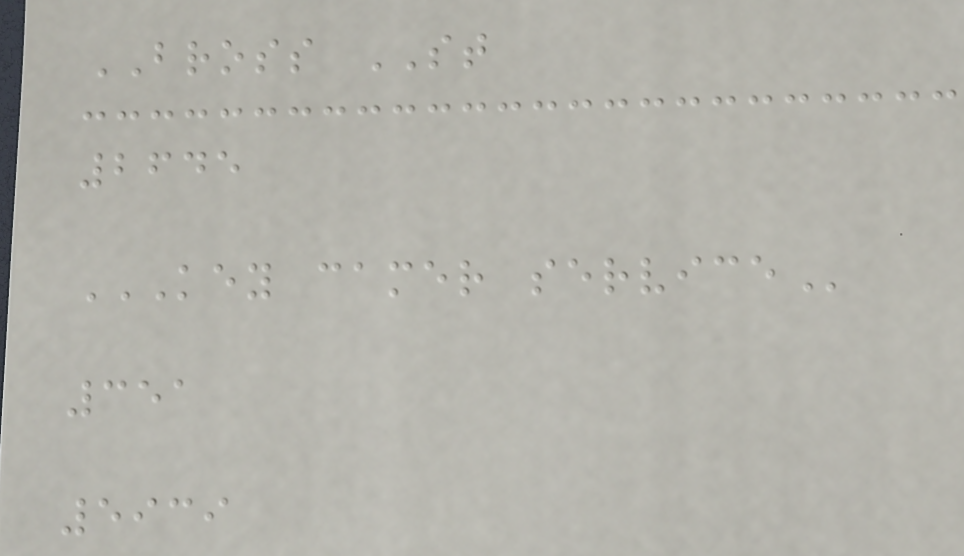BROSS ST
2645
KEY CAMER SERVICE
351
5939
